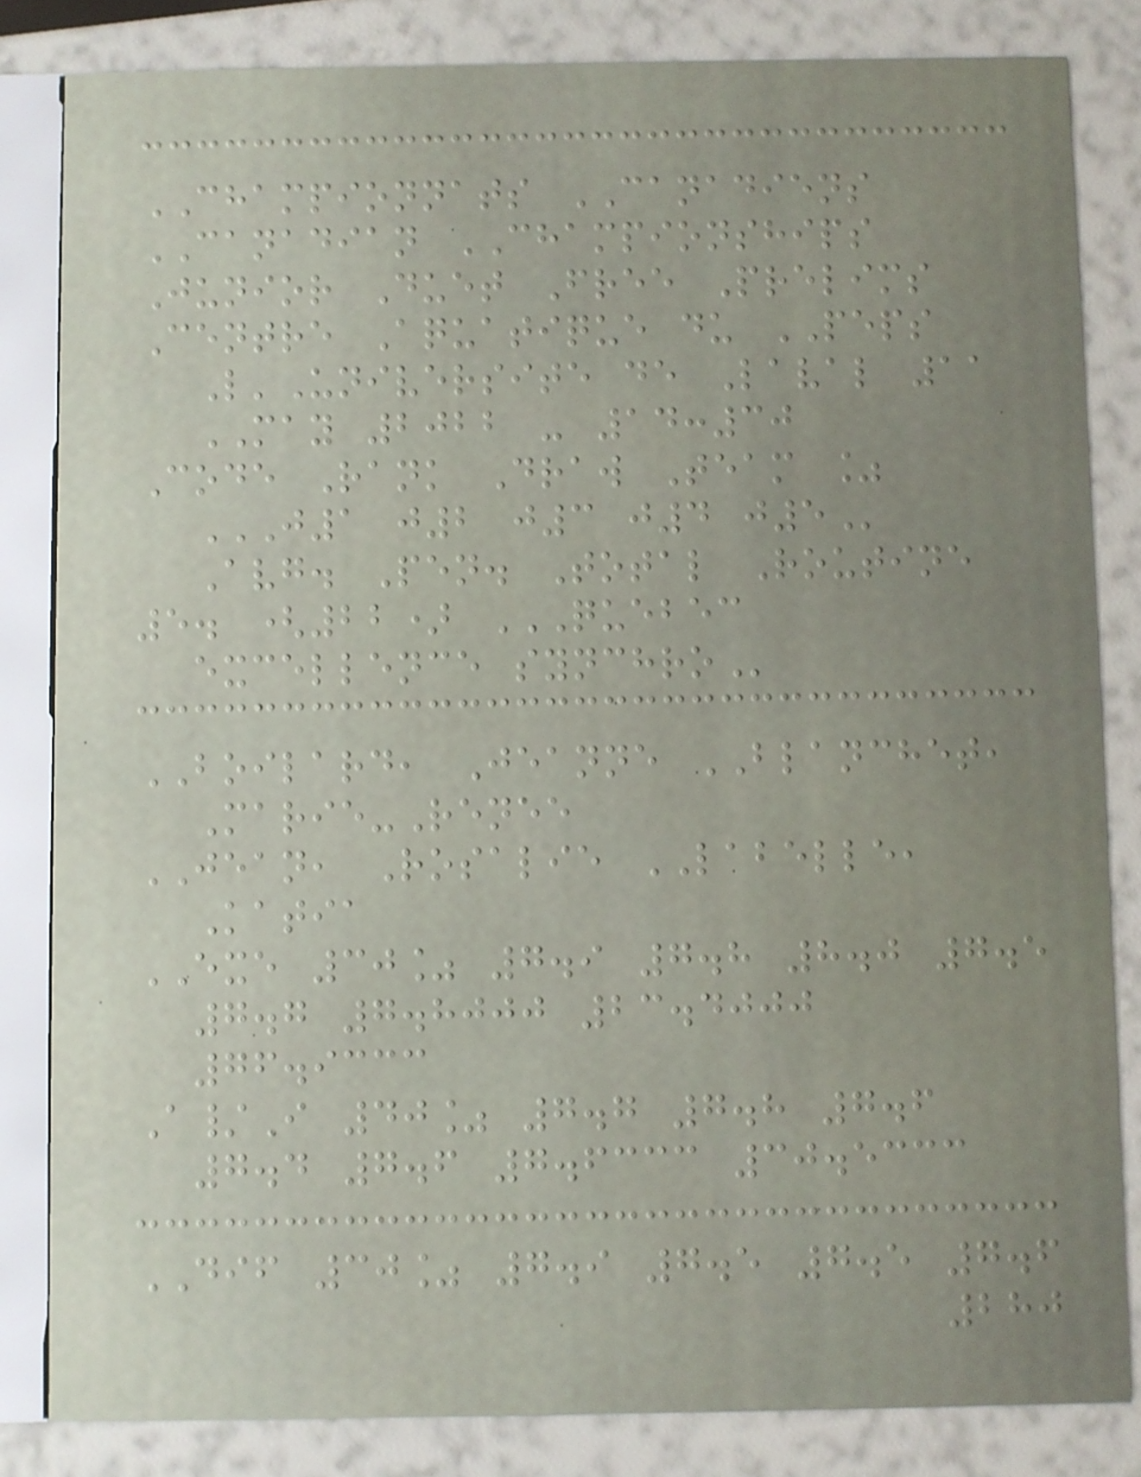CHAMPIONNATS CANADIENS
CANADIAN CHAMPIONSHIPS
Junior Duet Free Prelims
Centre Aquatique du PEPS
L'Universite de Laval 11
MAY 2022 - 14:30
Code Rank Draw Team %
J1 J2 J3 J4 J5
Avg. Pen. Total Routine
5. (22) QUEBEC
EXCELLENCE SYNCHRO
BOILARD, Jeanne BLANCHET,
Marie-Renee
JEAN, Rosalie LABELLE,
Katia
EXE 30% 7.9 7.8 8.0 7.5
7.7 7.8000 23.4000
76.9333
A/I 40% 7.7 7.8 7.6
7.4 7.6 7.6333 30.5333
DIF 30% 7.9 7.5 7.5 7.6
280
